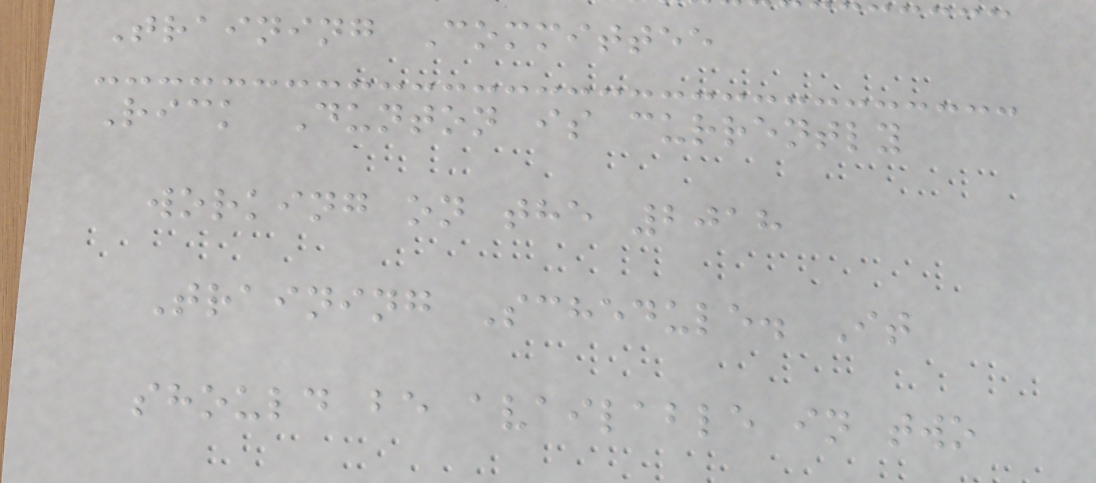Training Committee
Rick Dunton is currently
working on the 2018
Training Schedule. It
should be available in two
